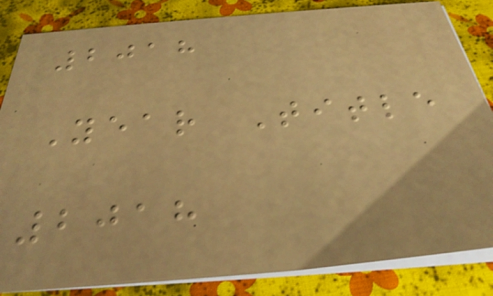2018
Year Title
2018
